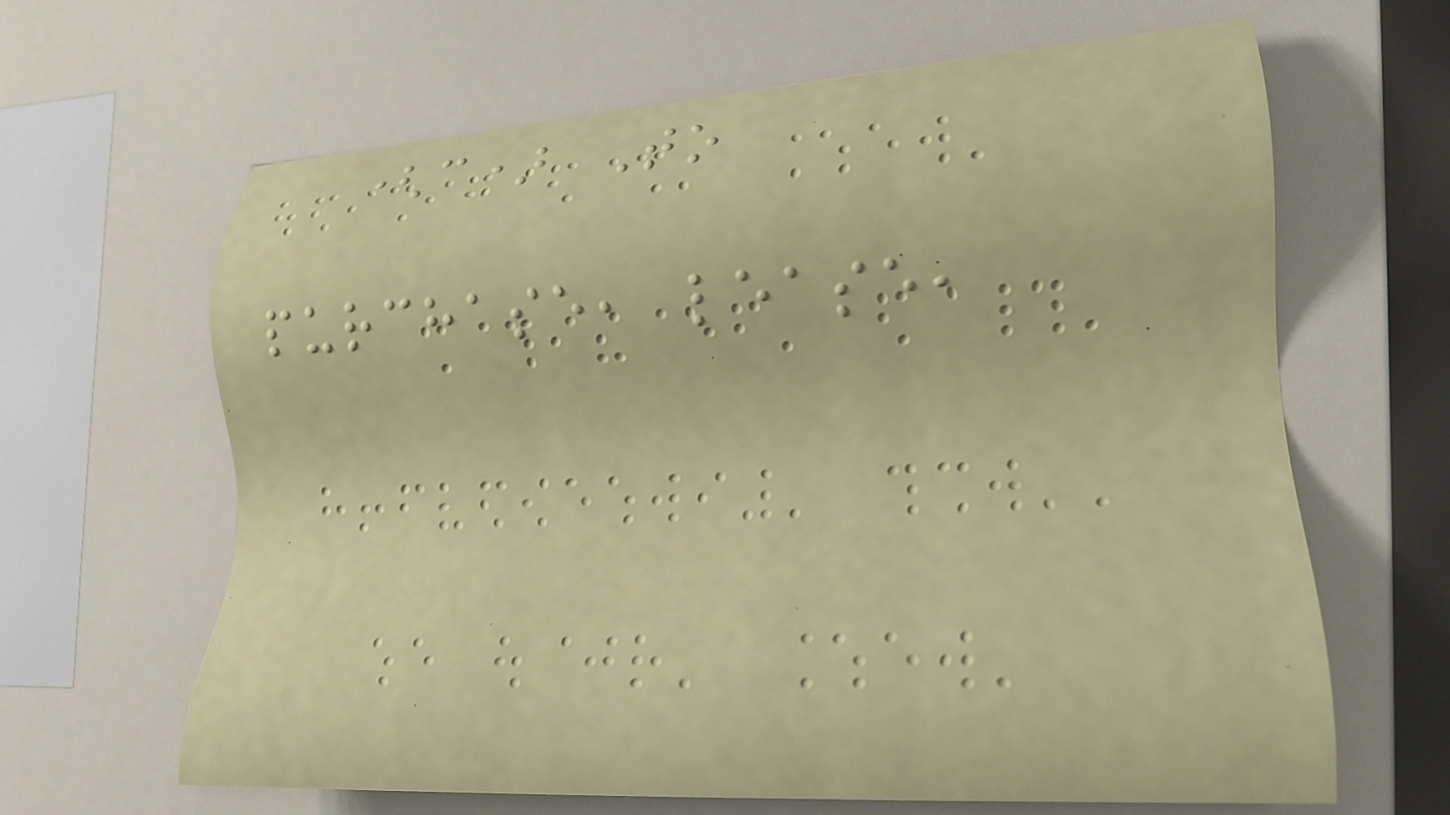(c) To
purchase, lease,
